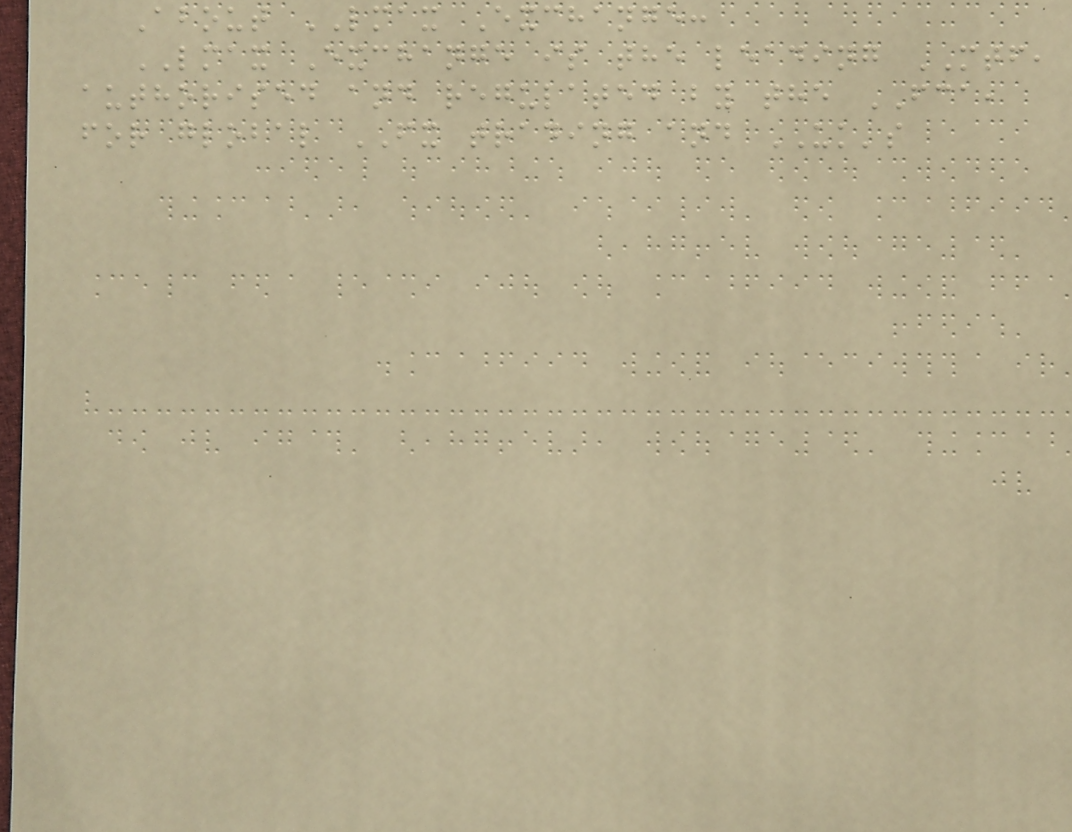About LMAX Exchange:
LMAX Exchange is the leading MTF,
authorised and regulated by the FCA,
for global FX trading and UK's
